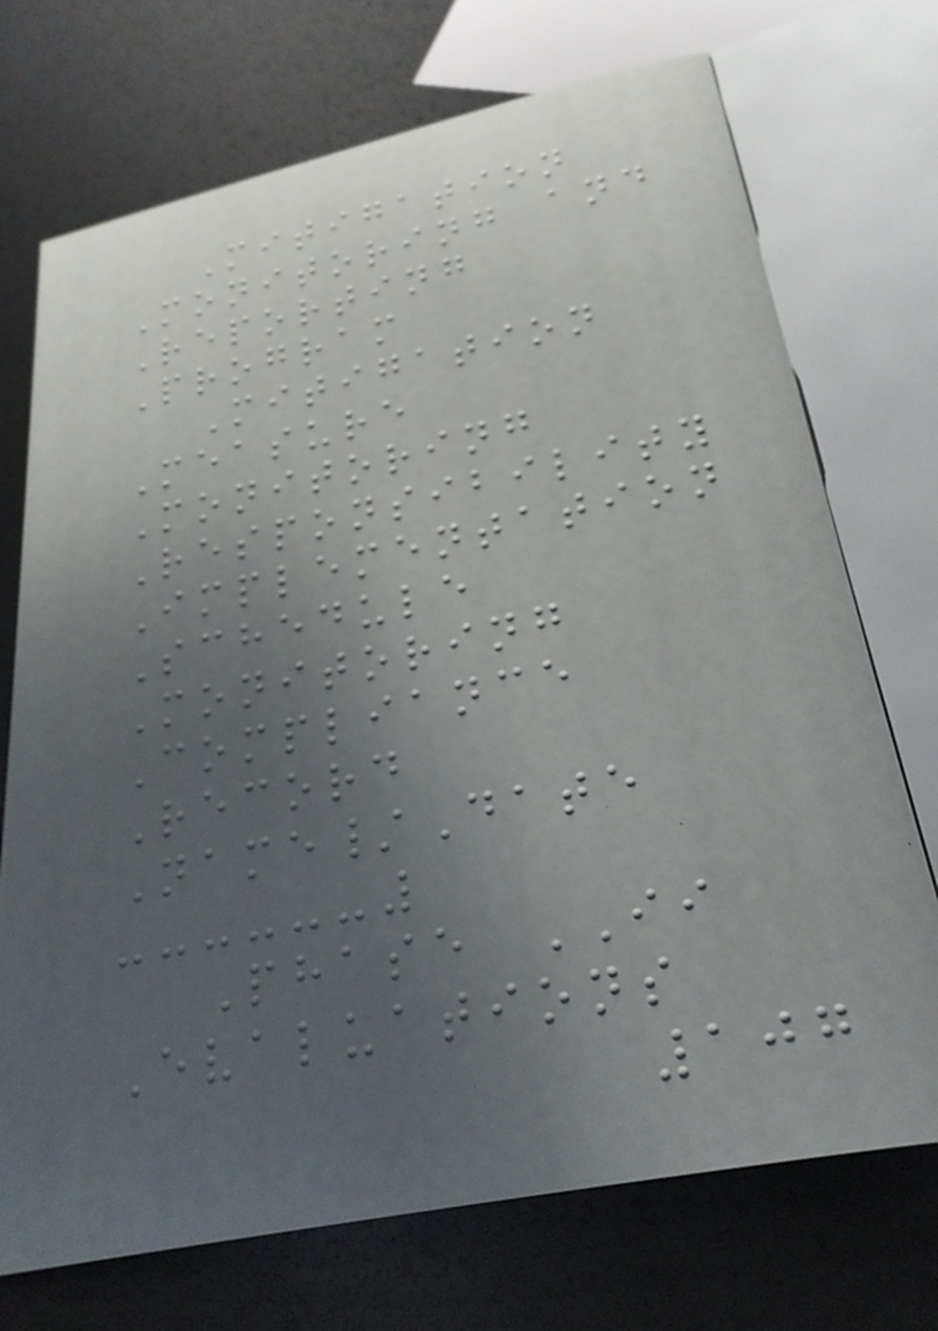Mitigation
Monitoring and
Reporting
Program
Mitigation
Measure
Monitoring
Responsibility
Implementation
Schedule
Monitoring
Compliance
Record
Name/Date
Phase II
Evaluations
107
